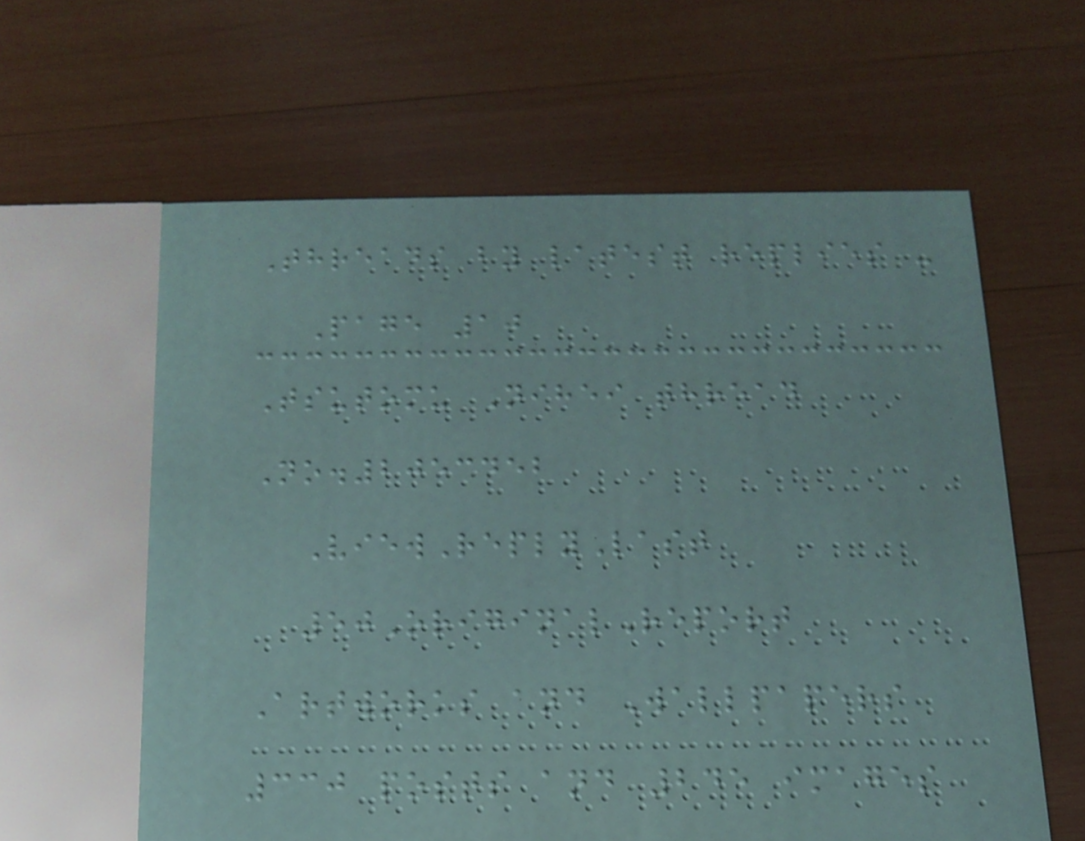Threads by latest replies -
Page 10
Tsutomu Nihei thread
No.2053452
ViewReplyLast
50OriginalReport
Artworks and Wallpapers
330 posts and 245 images
